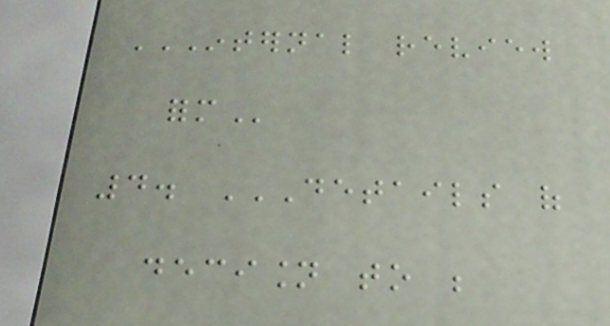INTERNAL REVIEW
FORM
4. DETAILS OF
DECISION TO BE
